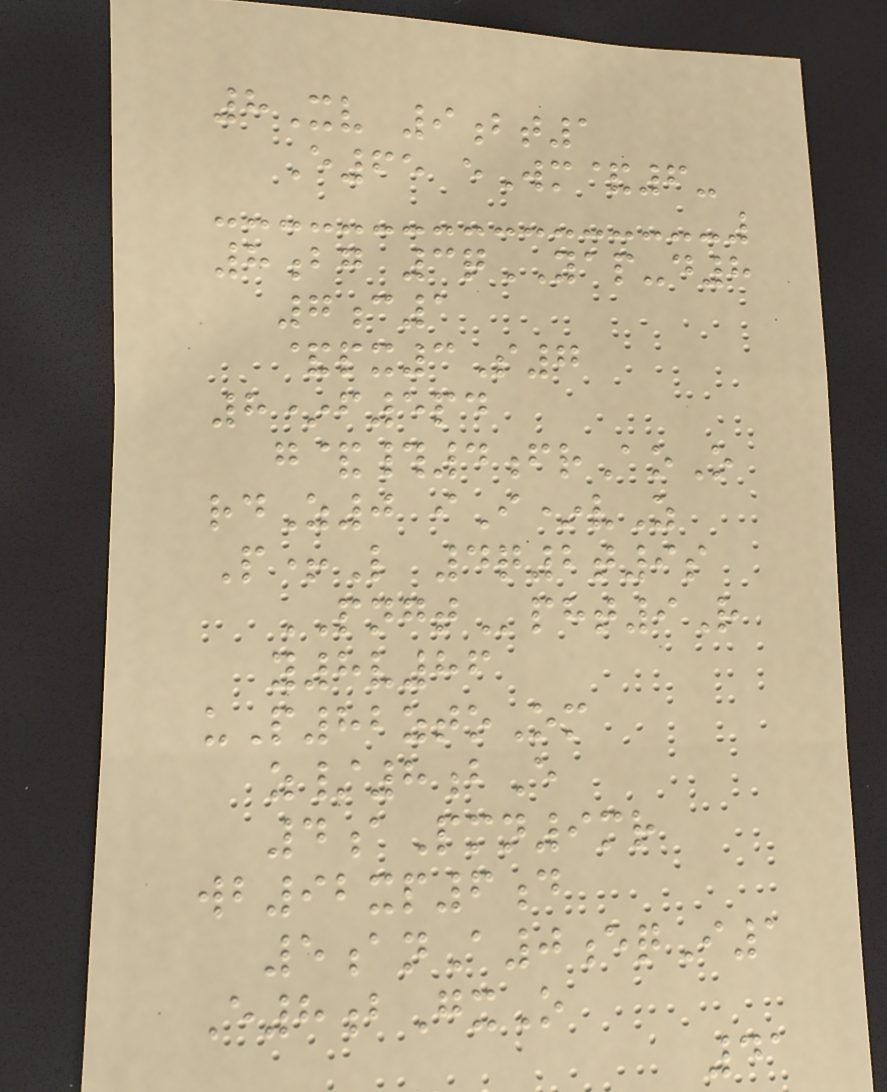8Xv 9bt1
E65 eWm&6-
8bg 3qYAP-d8
7c1
&px3S7
8*f5pd
g&#4frAoO
rdZ0 iI*vZ
P+L 4q2t9s
PNGTpht9R
y8v86
uP82ztoOm
z/8bE
4aPmn9mr
wb92xp6d
5anA0eqI1
E8bGxO
41
